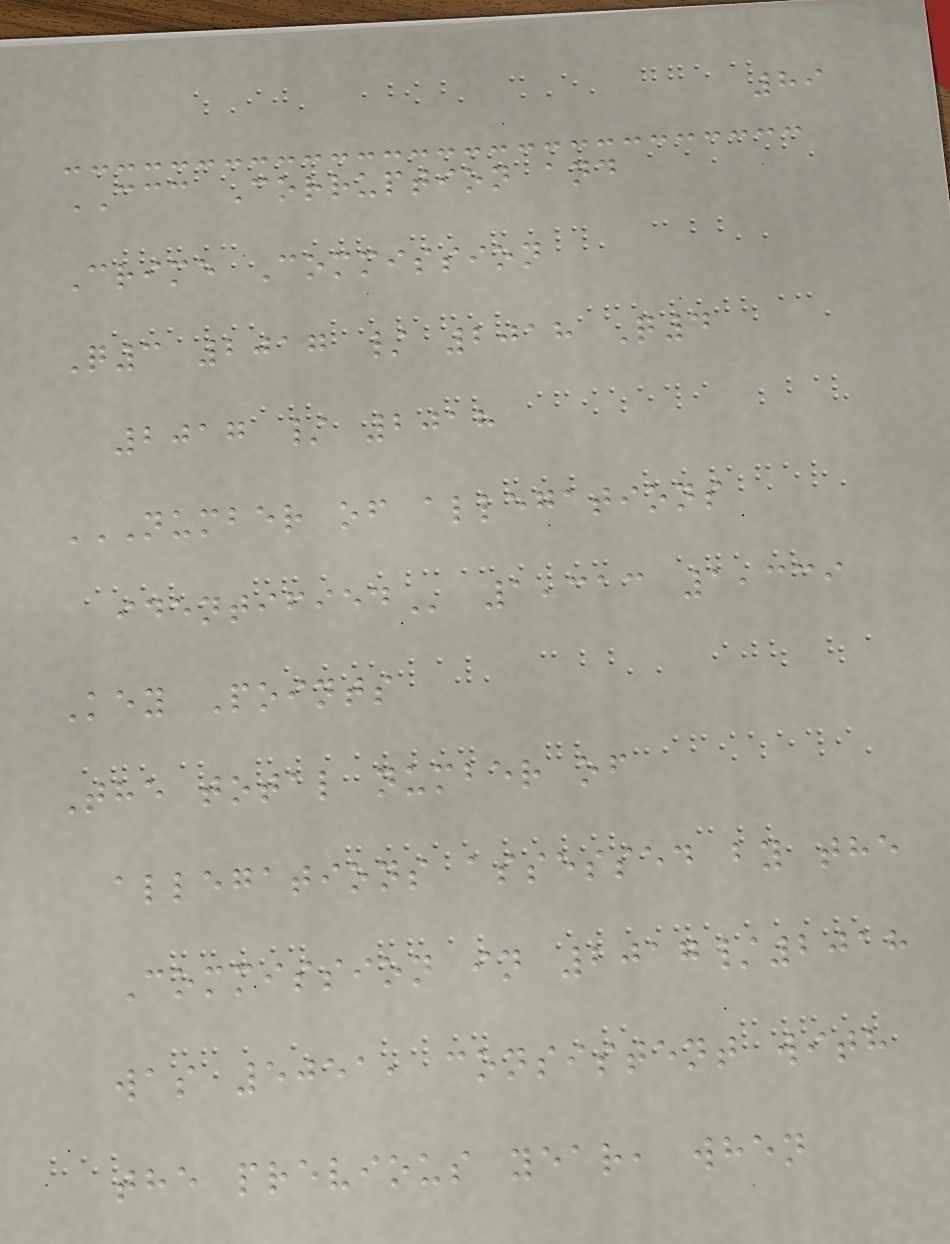89
CCC Corruption and
Crime Commission
Q3 2017 / 2018 Q4
2017 / 2018
NUMBER OF ALLEGATIONS
IDENTIFIED 1,313 1,339
Key Points
The total number of
allegations assessed by the
Commission in 2017/2018
was 5051, consistent with
the previous year, when
